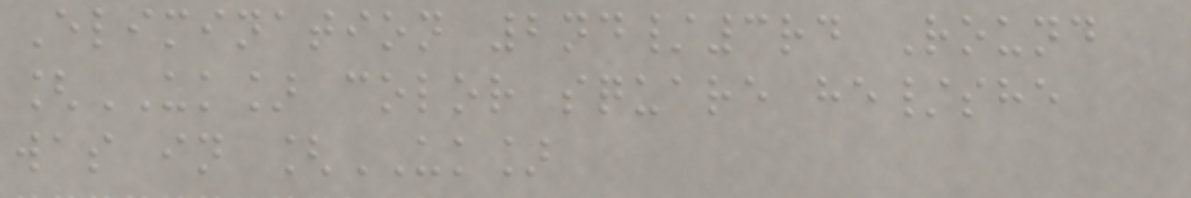Elimination 2nd/3rd Round
[UK] color square he/she
was in [UK]
